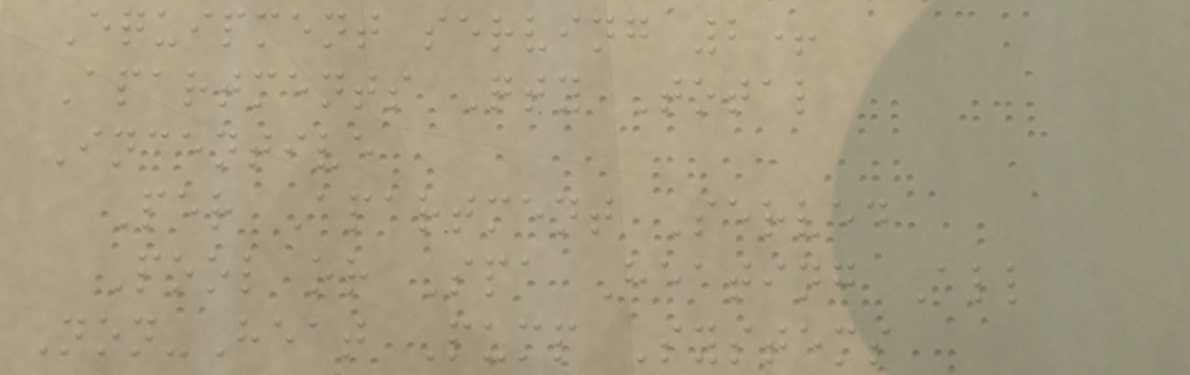Equipment serving 2+
Apartments Qty Total
Incentive
Per Apartment Served
Pool or Spa Heating All
Non-Heat Pump Systems
